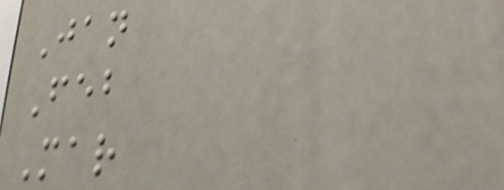Jan
Feb
Mar
